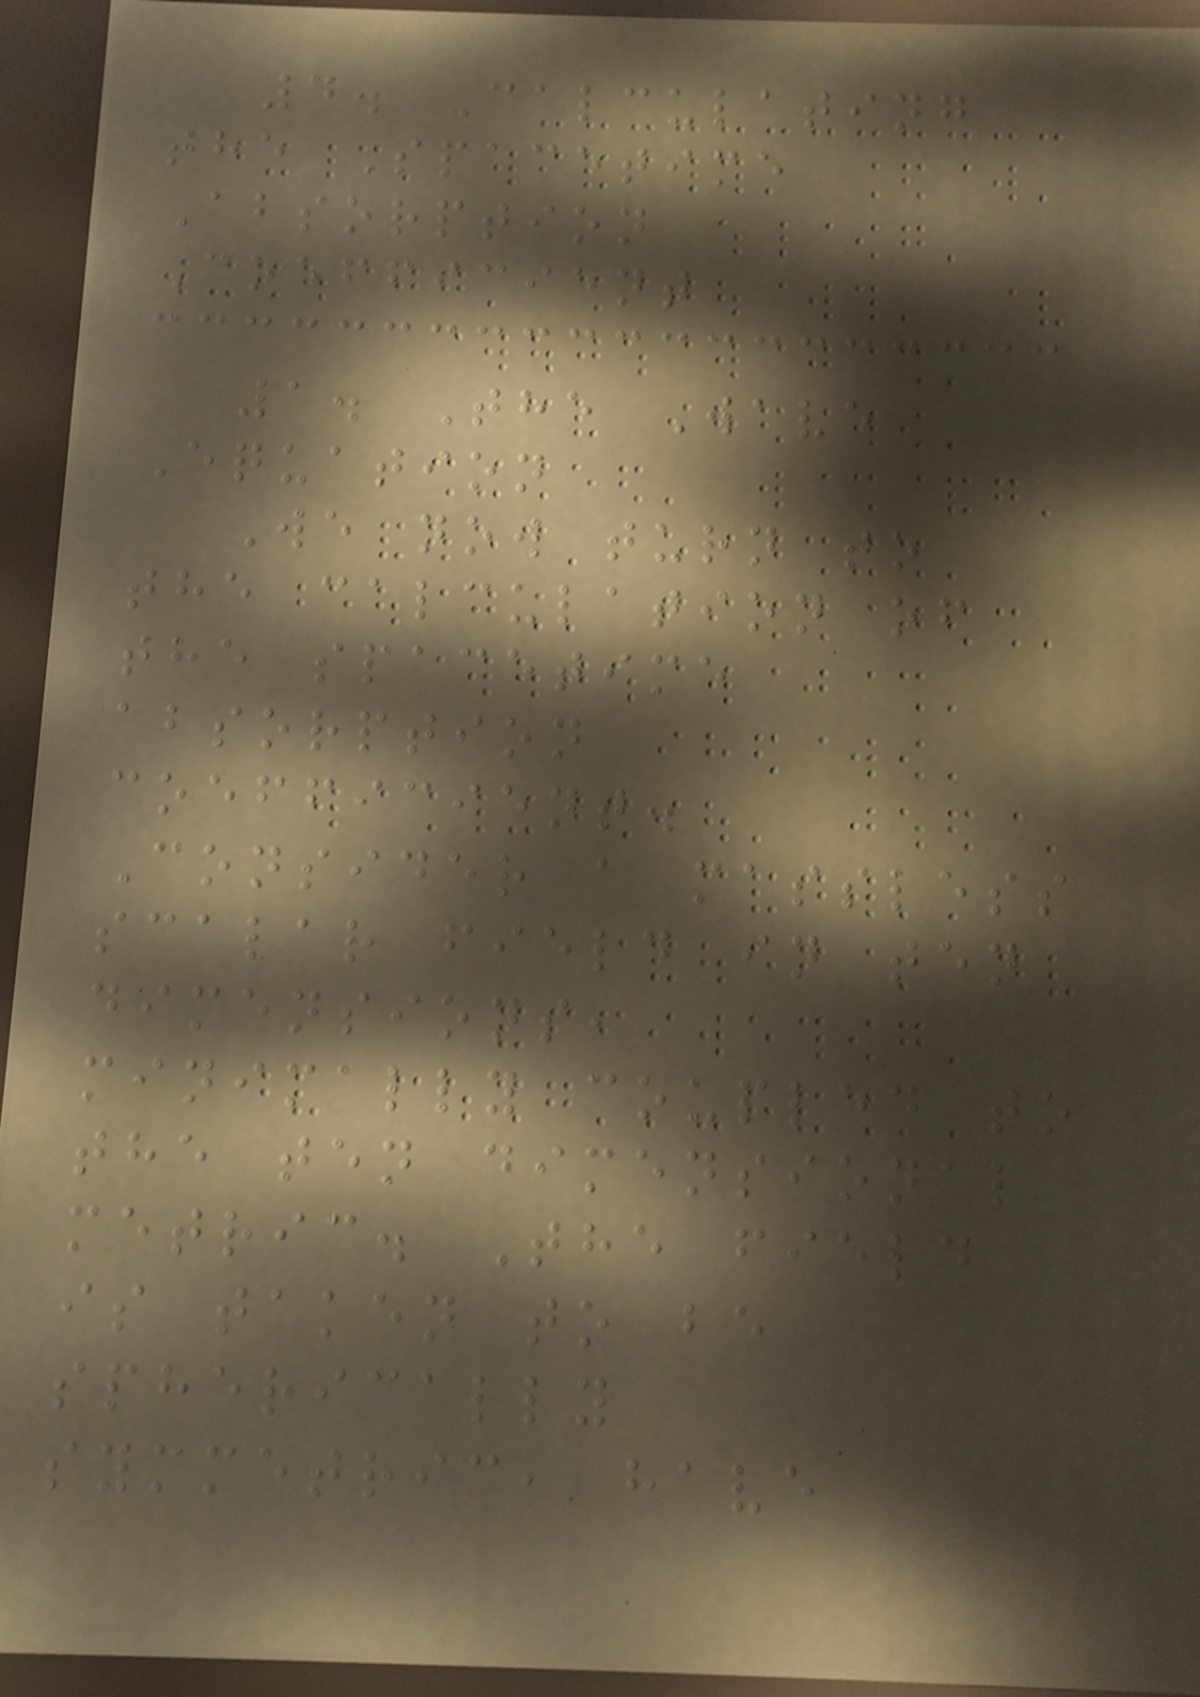4. Calculating
the Spacetime
Absorption
Coefficient
1. The Wave
Equation
We now turn to
the calculation of
the spacetime
absorption
coefficient.
Consider a massless
scalar field in ten
dimensions,
minimally coupled to
the ten dimensional
metric. The field
is taken to be
spherically
symmetric, have
